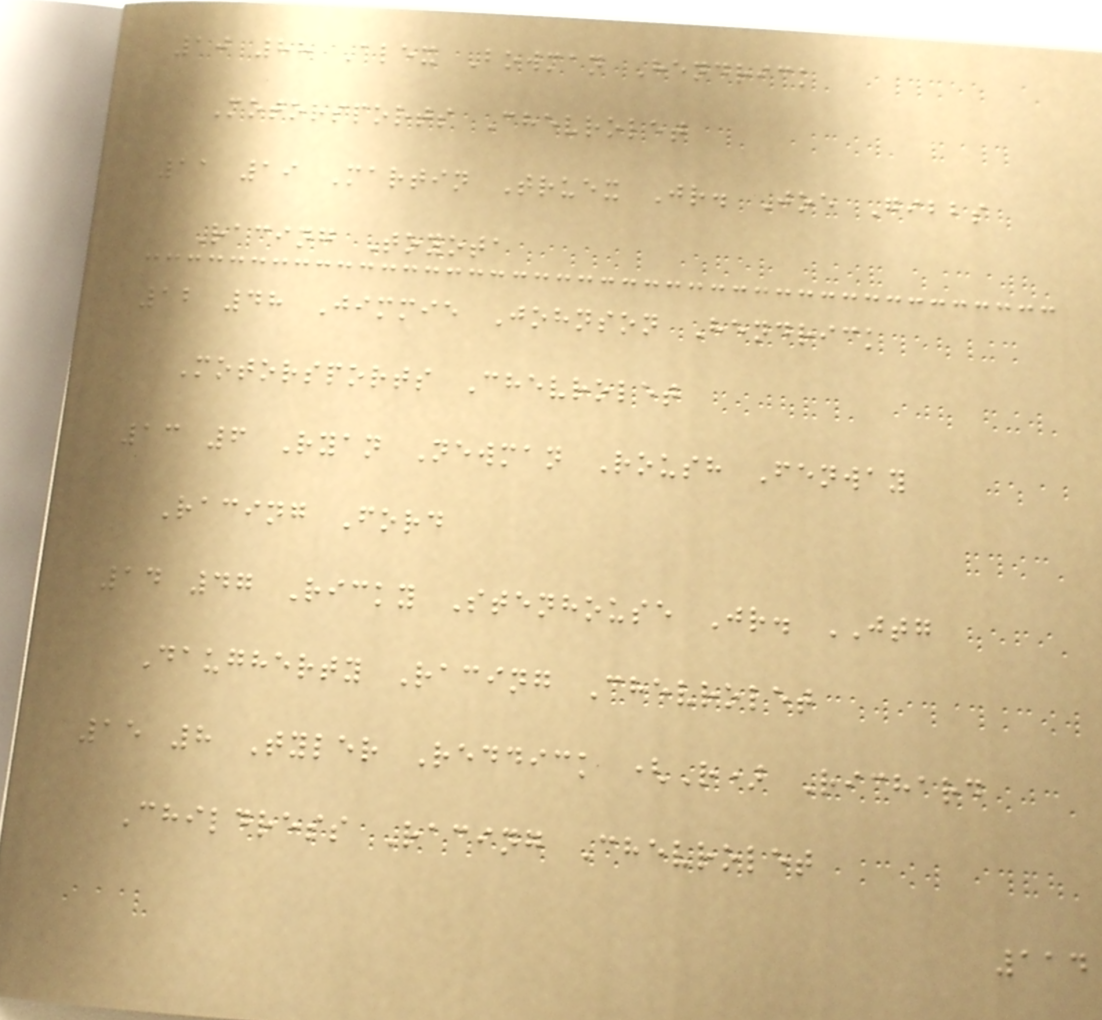10 88 Alex Bowman Hendrick
Motorsports Chevrolet
11 19 Martin Truex Jr. Joe Gibbs
Racing Toyota
12 48 Jimmie Johnson Hendrick
Motorsports Chevrolet
13 6 Ryan Newman Roush Fenway
Racing Ford
14 47 Ricky Stenhouse Jr. JTG
Daugherty Racing Chevrolet
15 8 Tyler Reddick (R) Richard
Childress Racing Chevrolet
114
